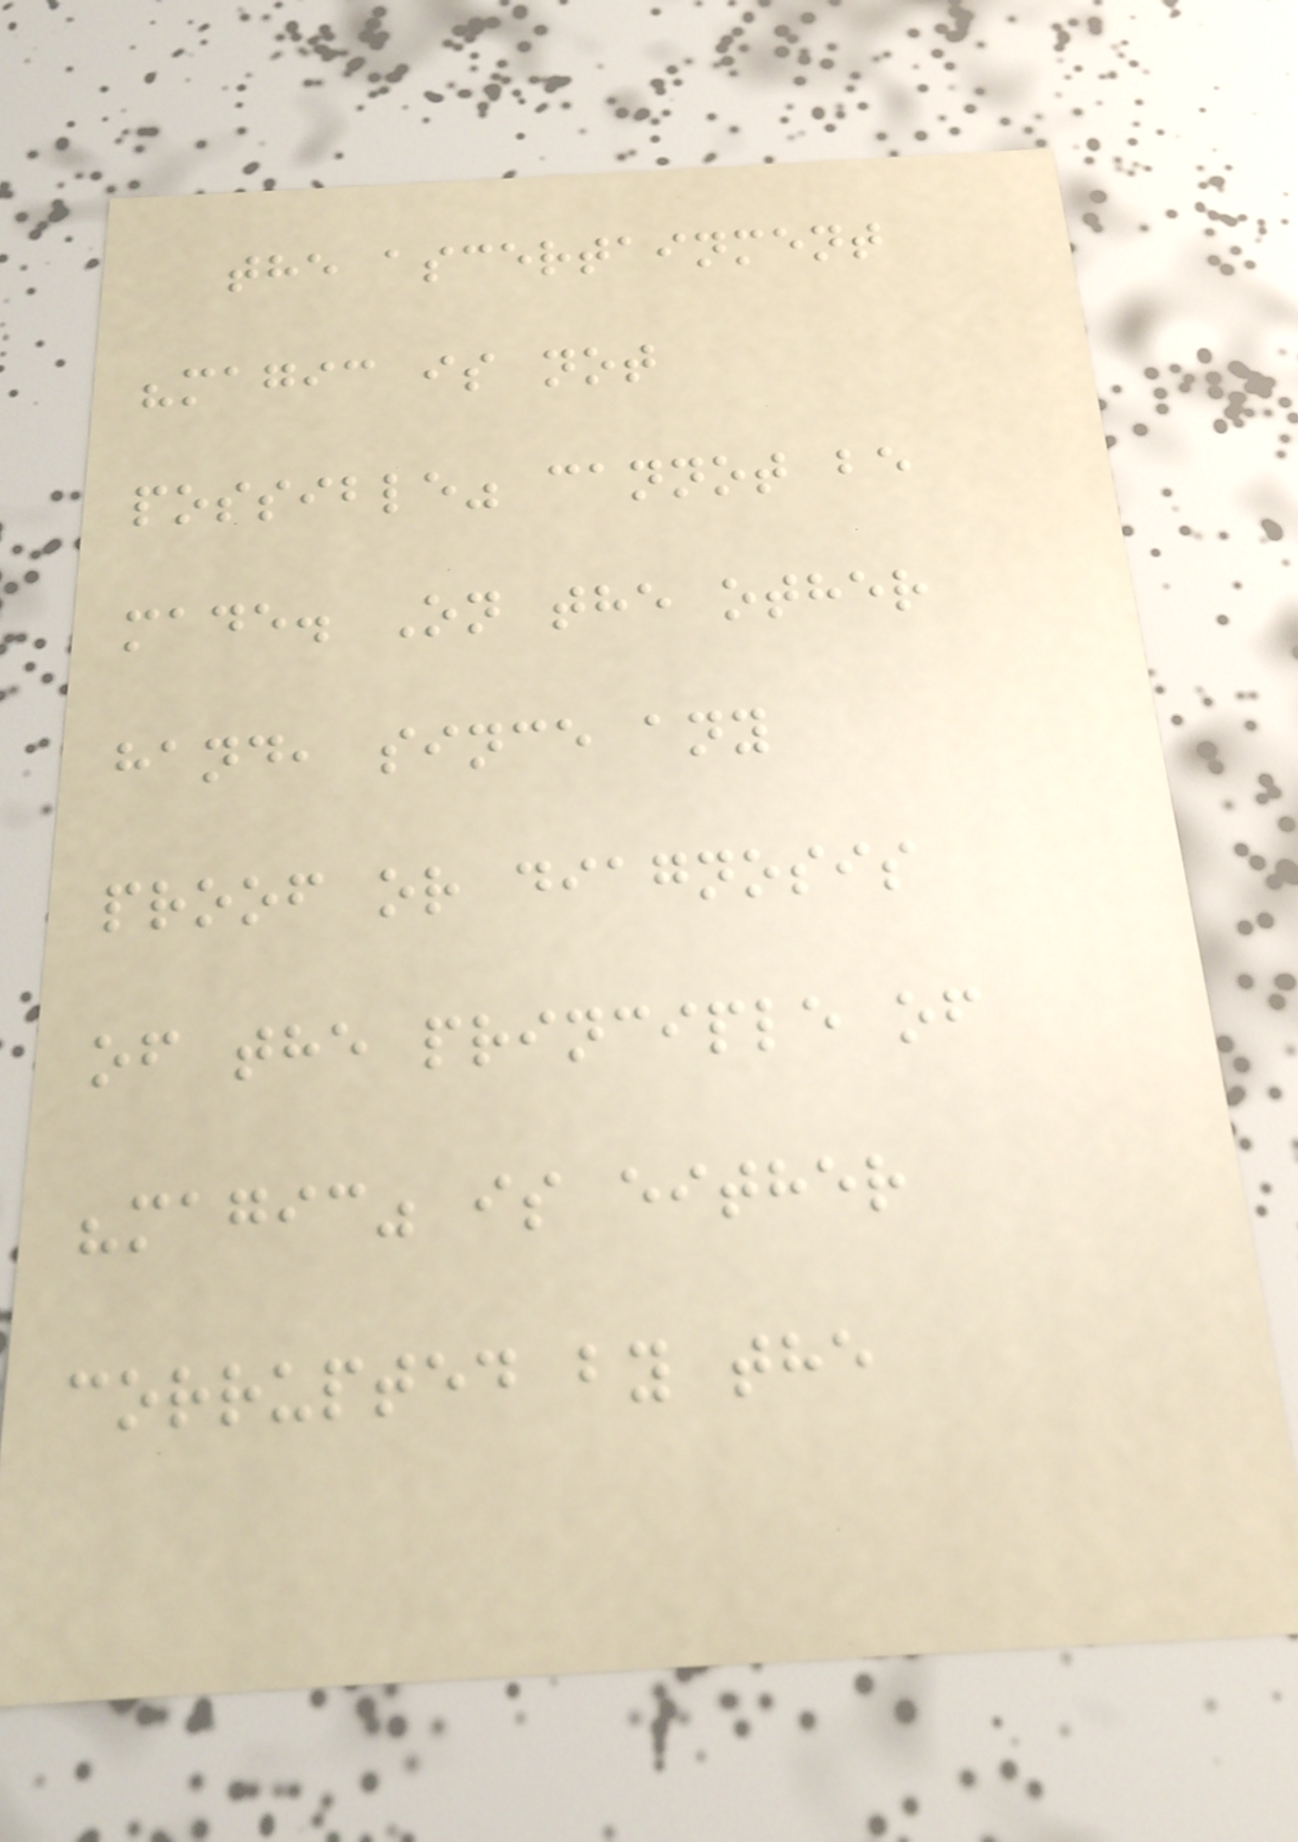the ascertainment
"magic is not
possible" cannot be
made. On the other
hand, since any
proof or diagnosis
of the principle of
"magic" is either
corrupted by the
